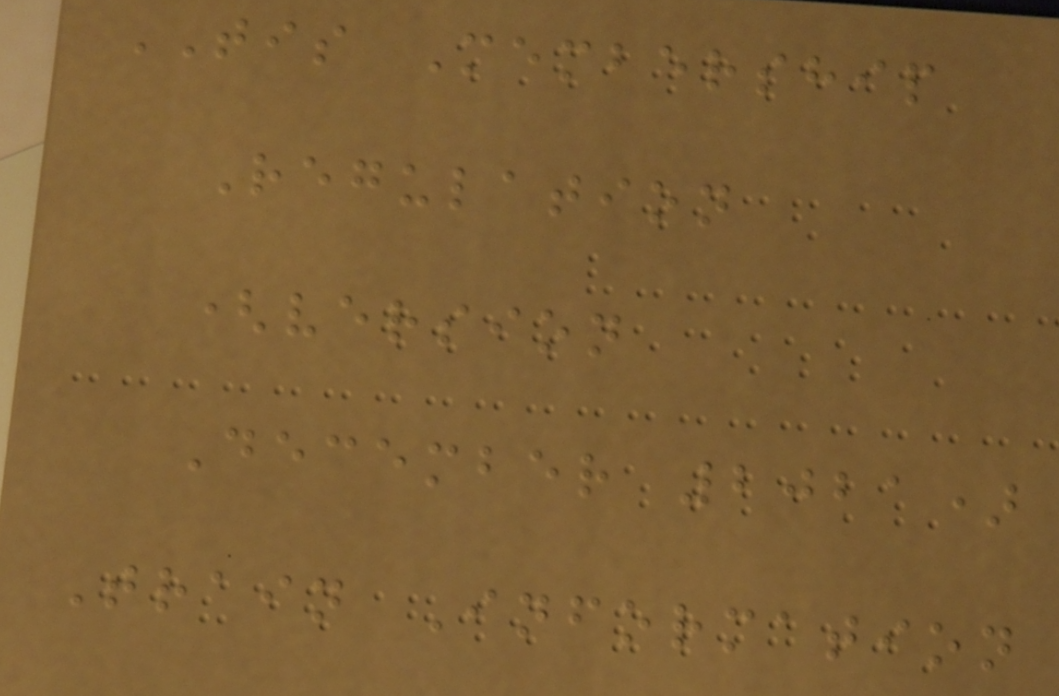TIS Membership
Regulation
(version
December 2021)
Train Information
